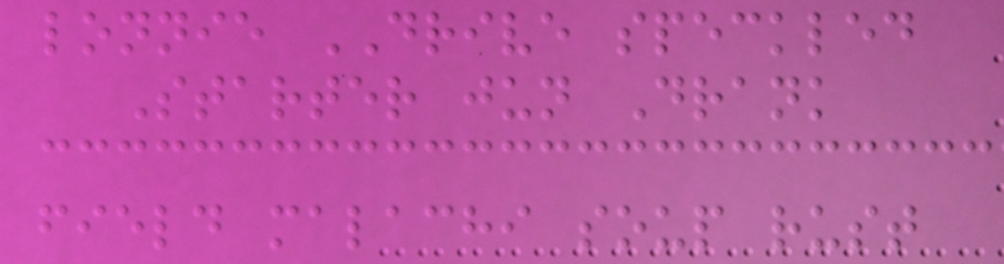lonnie DRIVE speckled
Starter jun Drank
field malachi soup rust
